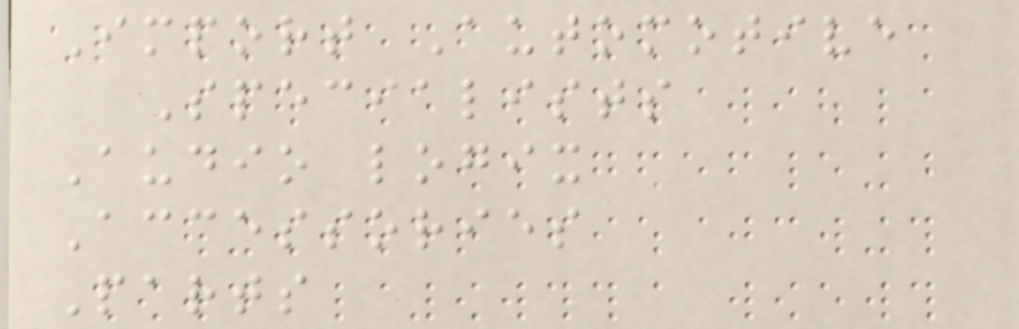Import Automotive
Specialists
Audio logix
Accessories
Parts
